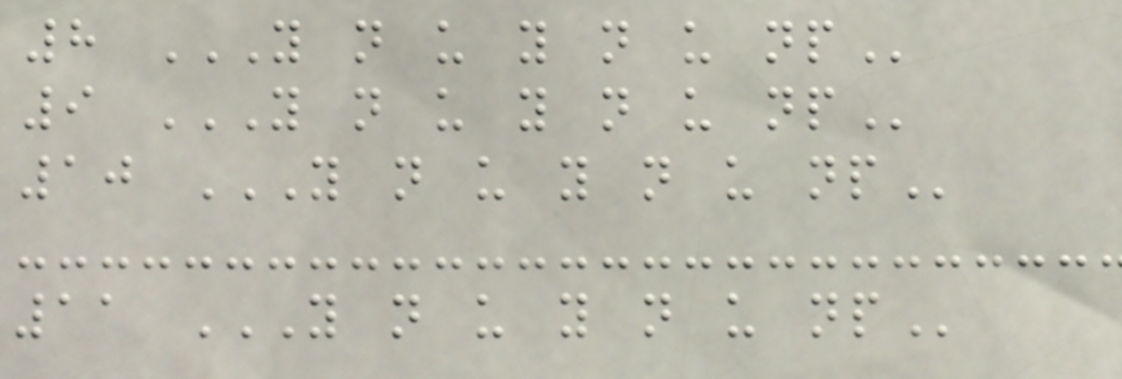8 Y N U Y N U NP
9 Y N U Y N U NP
10 Y N U Y N U NP
11 Y N U Y N U NP
